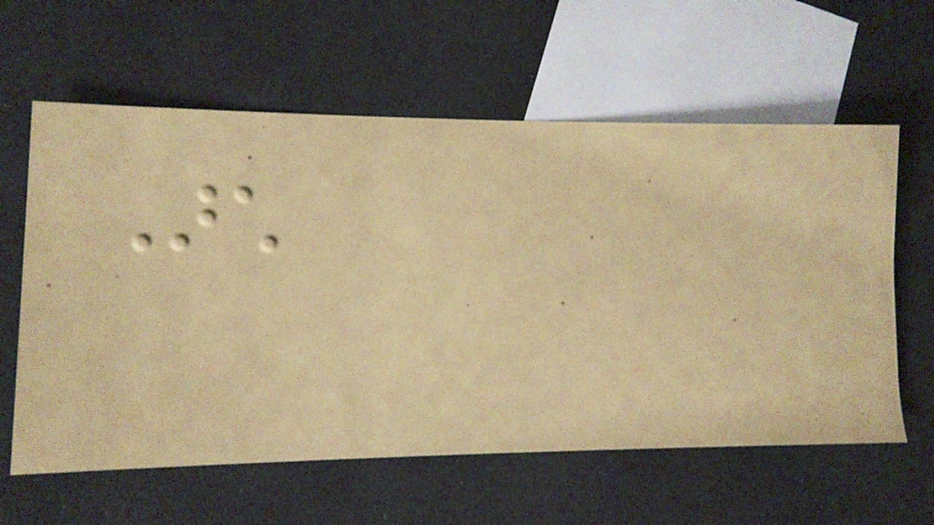Arch
